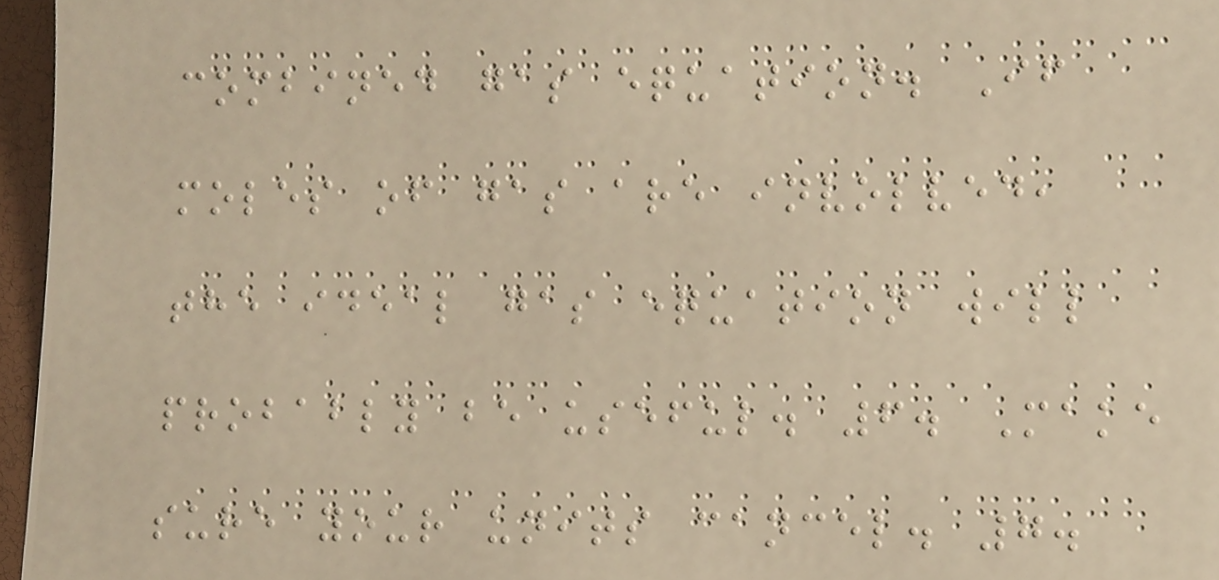combined gas equation. If
moles of gas are involved,
the ideal gas equation will
probably be useful. 6. Make
sure your units cancel. 7.
